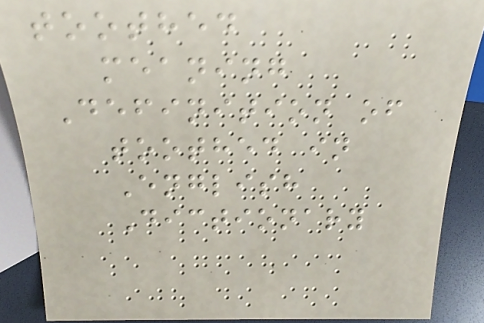toothed
meaning
Definition of
toothed in
English
Dictionary
